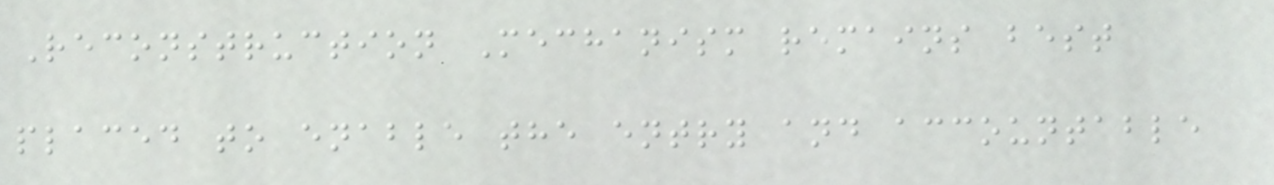Reconstruction Mechanism remains best
placed to enable the entry and accountable
